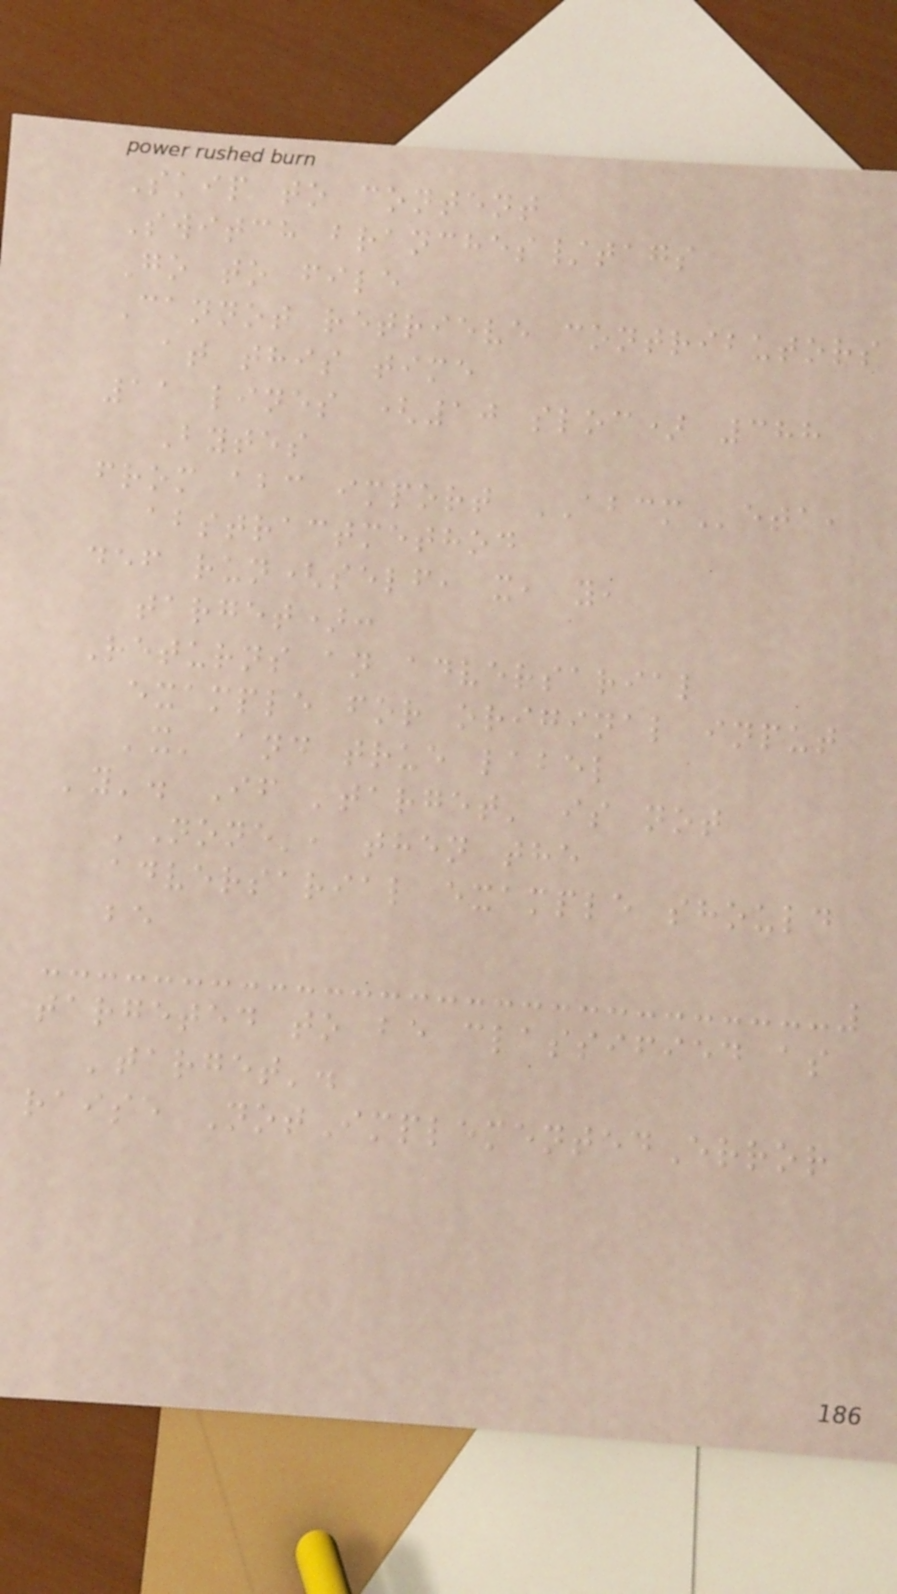Skip to content
Switch branches/tags
Go to file
Cannot retrieve contributors
at this time
11 lines (10 sloc) 388
Bytes
from abc import ABCMeta,
abstractmethod
def run(self, x, y,
target):
Returns an adversarial
example for original input
'x' and true label
'y'. If 'target' is not
'None', then the
adversarial example should
be
targeted to be classified as
'target'.
raise NotImplementedError
